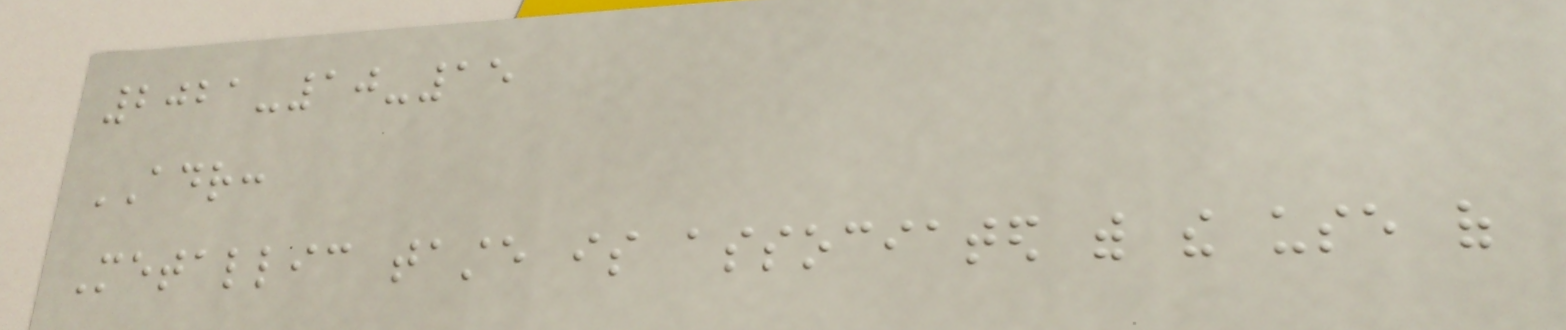2021-10-15
ADR:
Metallic taste is associated with the use of
